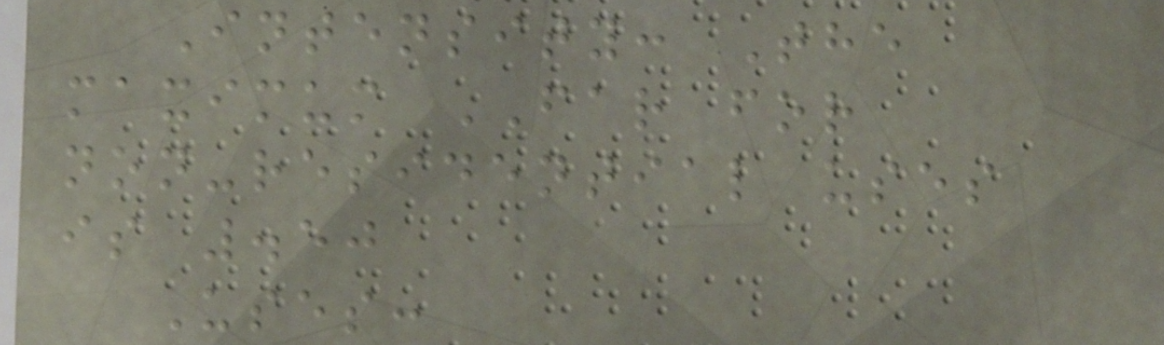Intensity: The
maximum FAR for
non-residential uses
is .50
Uses:
